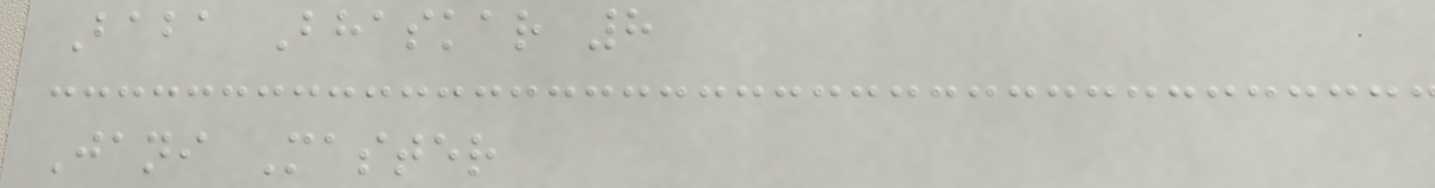Baba Bhaskar 8
Jani Master
